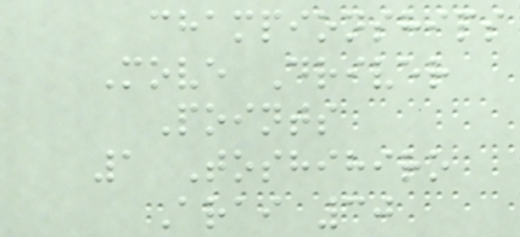championships
Move Driver
Points
1 Toshihiro
Arai 30
